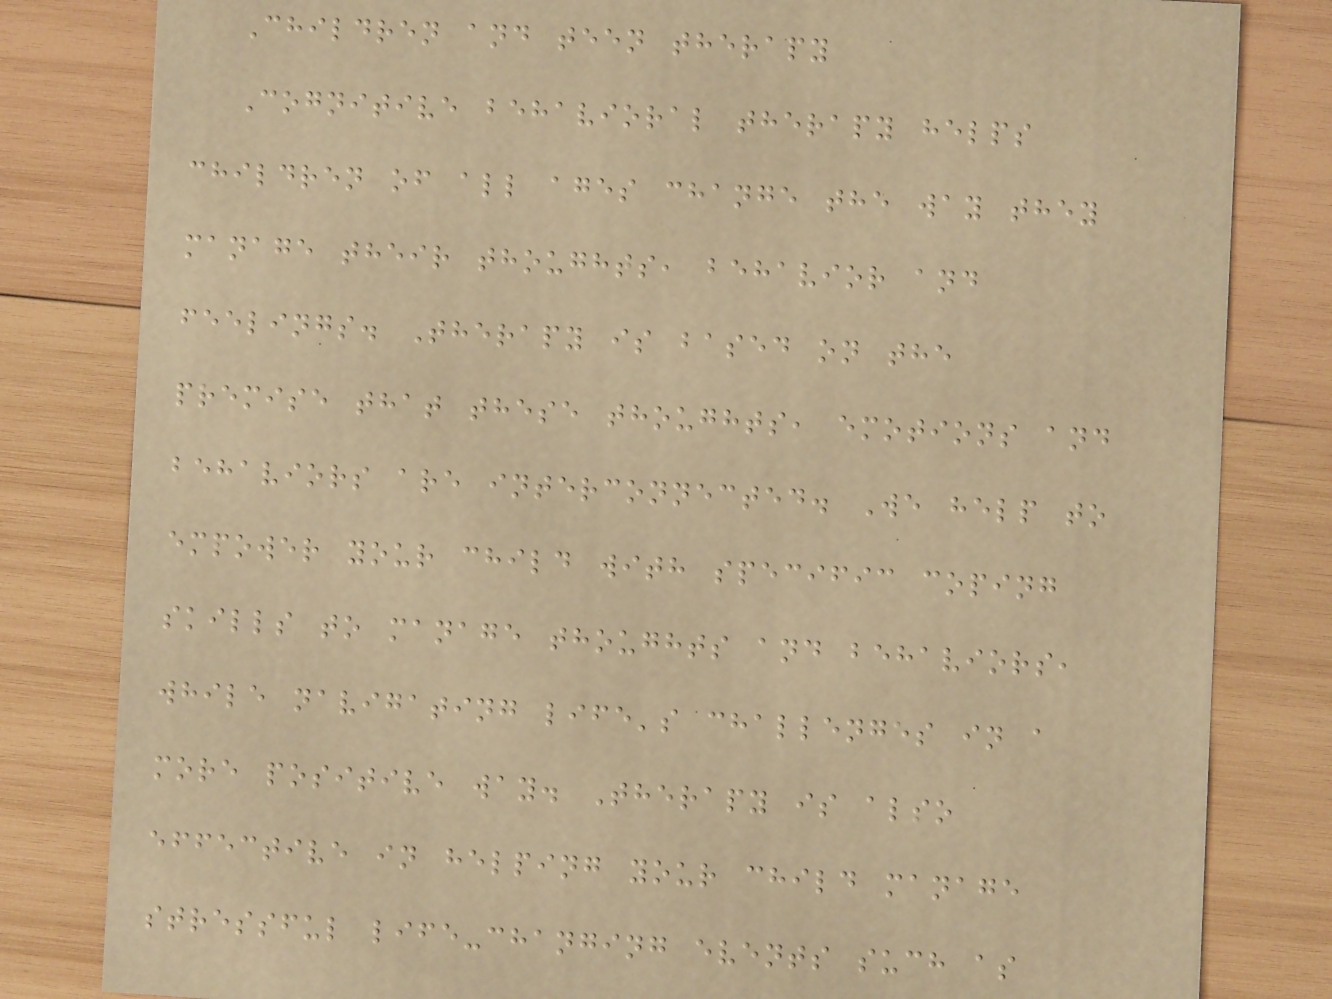Children and teen therapy
Cognitive behavioral therapy helps
children of all ages change the way they
manage their thoughts, behavior and
feelings. Therapy is based on the
premise that these thoughts, emotions and
behaviors are interconnected. We help to
empower your child with specific coping
skills to manage thoughts and behaviors,
while navigating life's challenges in a
more positive way. Therapy is also
effective in helping your child manage
stressful life-changing events such as
